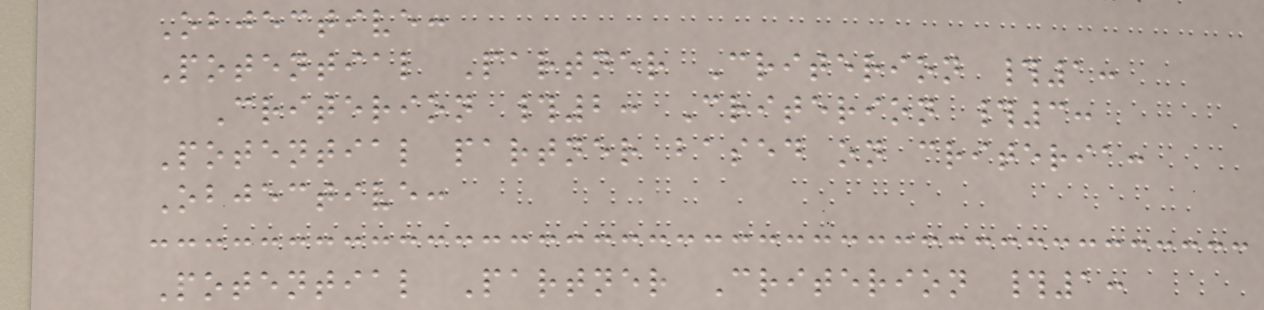Objective:
Potential Partner Criterion #1:
Criterion #2: Criterion #3:
Potential partner based on criteria:
Objective:
Potential Partner Criterion #1:
